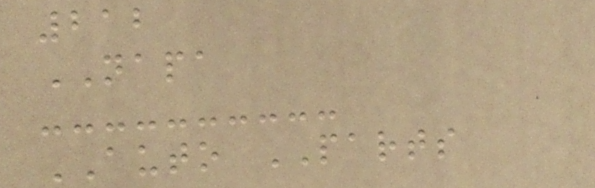212
NAPA
AUTO PARTS
